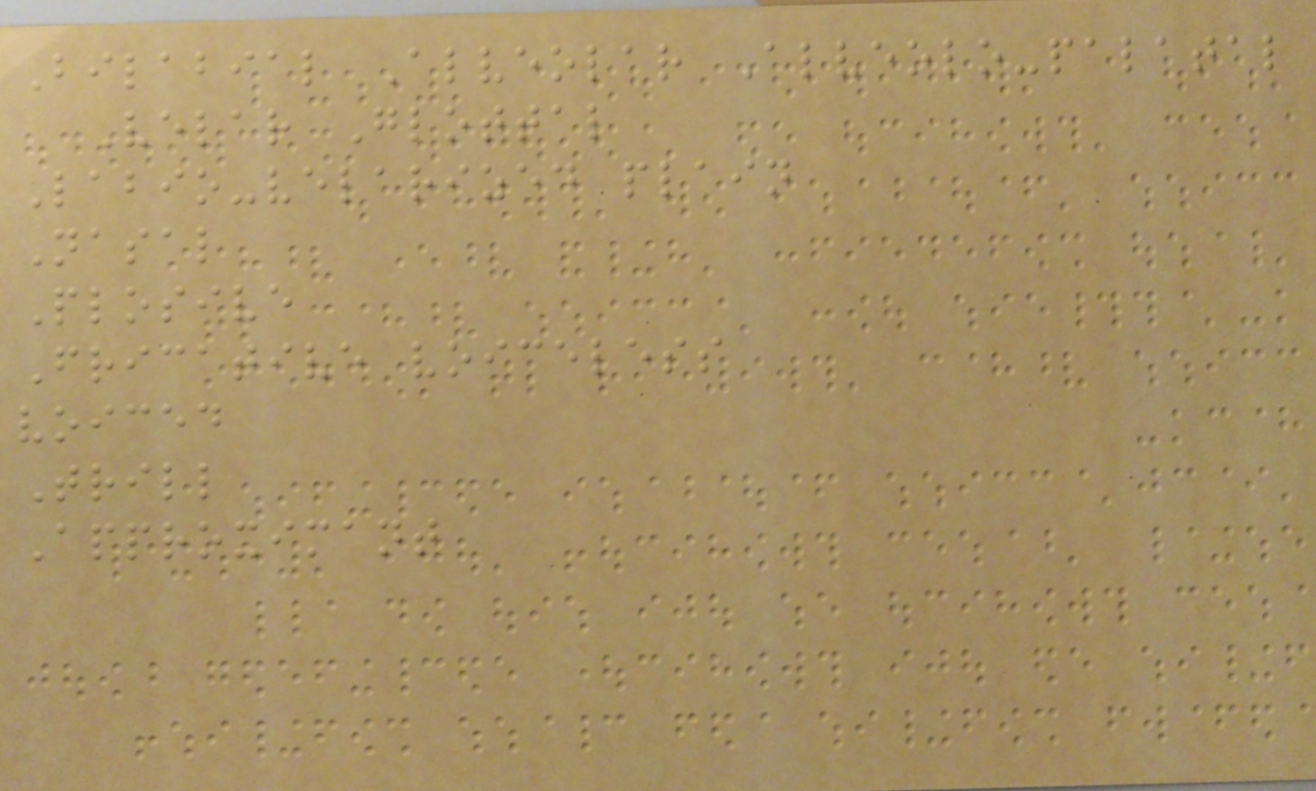Bilabial Alveolar Alveolo-palatal
Velar Glottal
Labio-velarized plain
Nasal
Plosive
Fricative voiceless
voiced
Trill
Approximant
